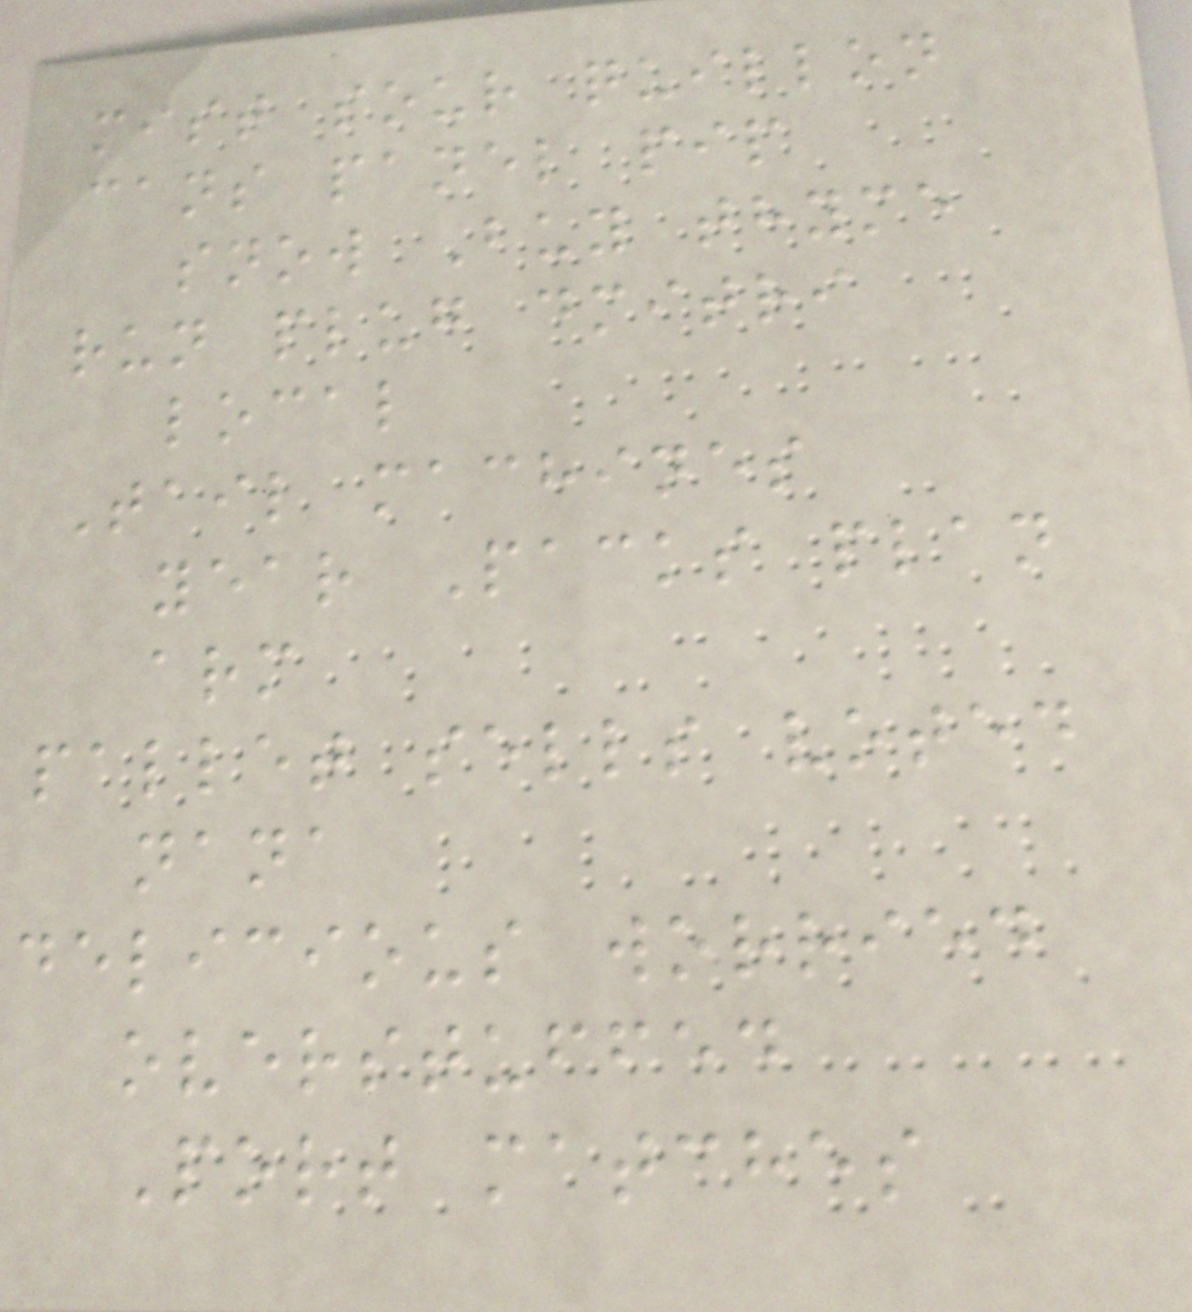mist sour quillon
cans panel pip
snow Buy thyme
run plug dmitri
local
Tail machines
year Packs plan
arm
pallet sells voted
nana
delicious worried
overstuffed
Port matches
